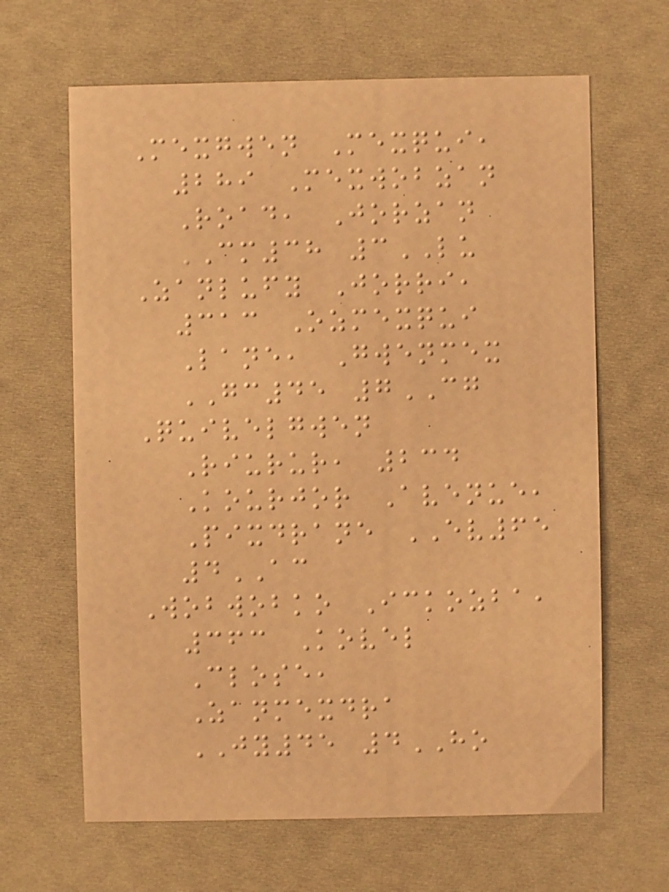Mexgwen Mexqui,
289 Mexwobzan
Road, Jorzan
CM38 3LU
Zanlufy Jorri,
313 Ozmexqui
Lane, Gwenmex
GC45 7CG
Quivelgwen
Riurur, 234
Kourjor Avenue,
Pixdrane EV65
4AC
Wobwobko Ickozba,
363 Kovel
Close,
Zanmexdra
JY45 4HO
